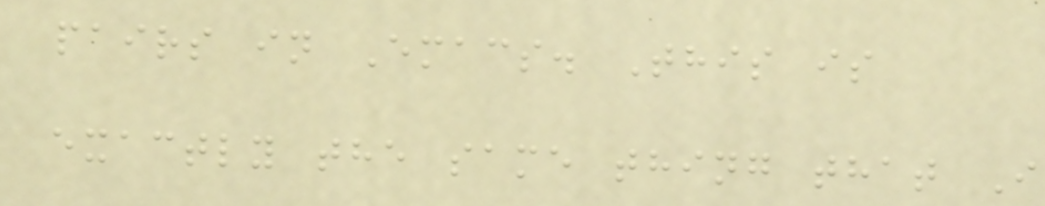pairs in Emacs. This is
exactly the same thing that I
